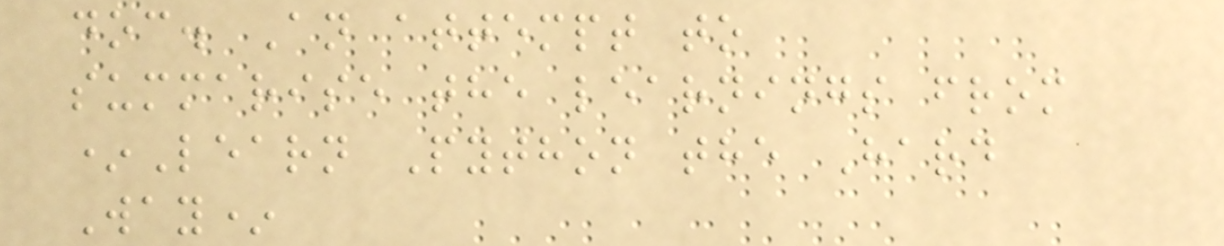doc. An attempt to
summarise the learnings from
*Learn Python the Hard
Way*
